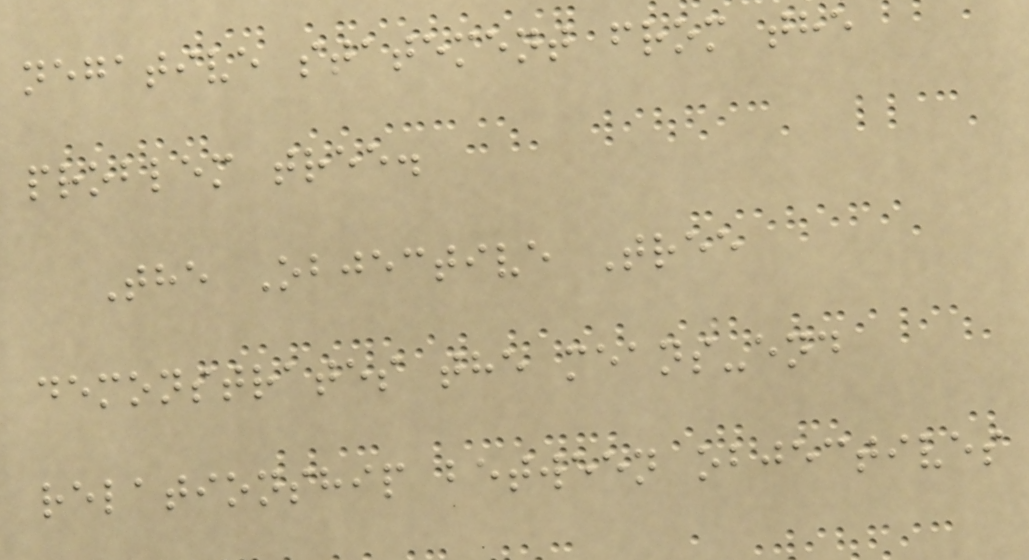negative statement from the
problem tree.
The Objective Tree
demonstrates the means-end
relationship between objectives
